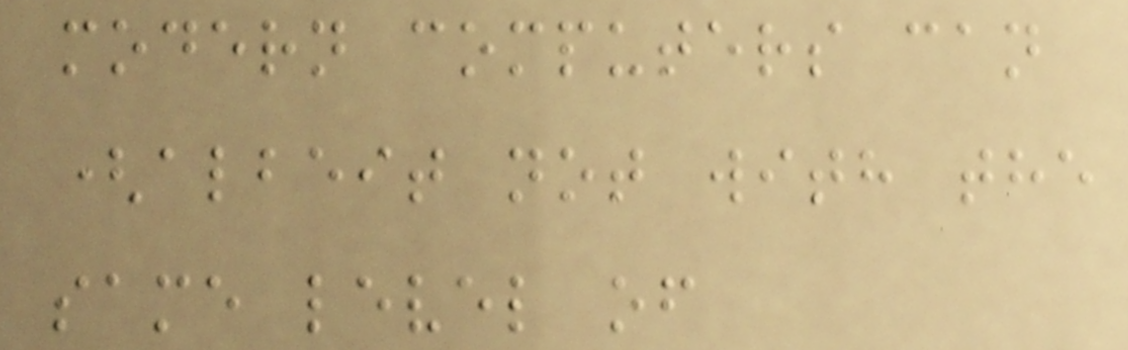modern computers can
(albeit not with the
same level of
